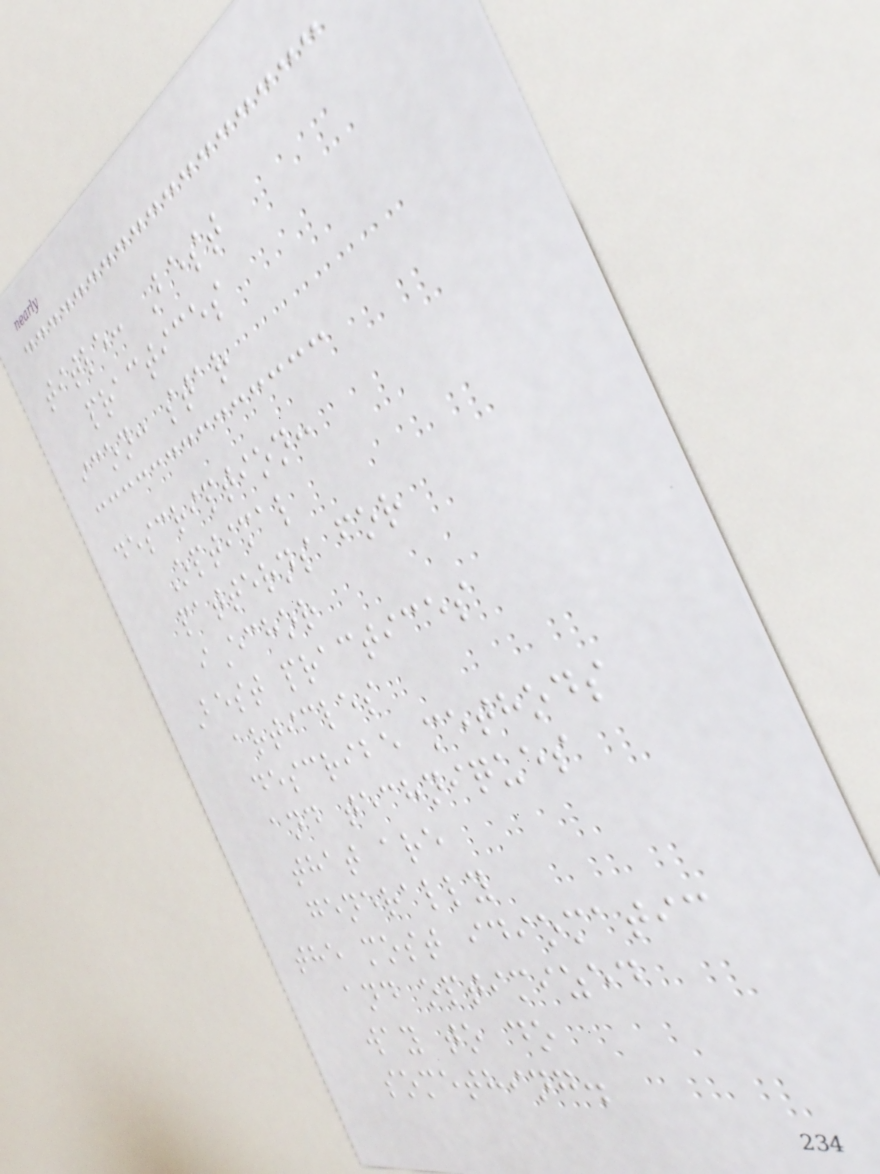title: Best
practices
icon: star
description:
Optimal
patterns for
iEchor
Best practices
articles
describe methods
and techniques
that are
generally
the most idiomatic
and optimized
way to do
something.
